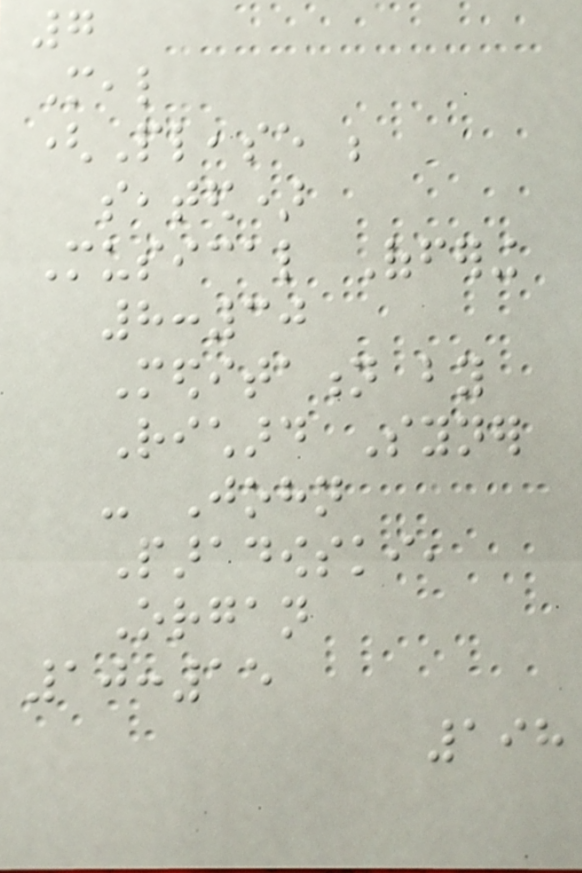7
Meal
(Please be
seated)
Musical Offering
8:30
Meditation by
Richard Syner
- John
Paradowski,
Organ
10:15
198
